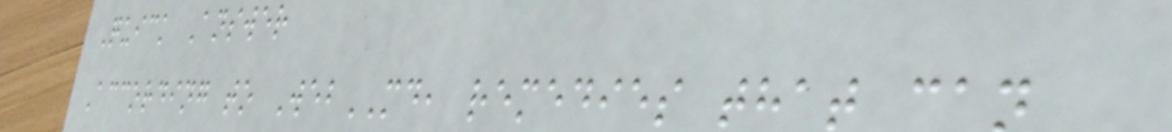Quick Answer
According to WebMD, remedies that can
